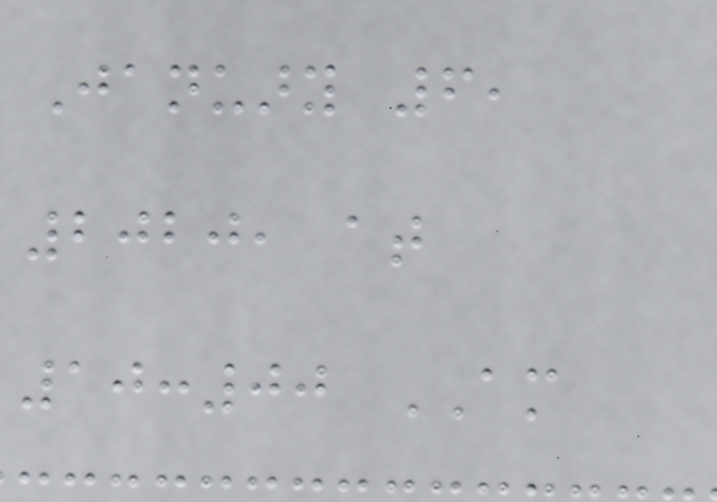January 6,
2020, at
10:00 AM
